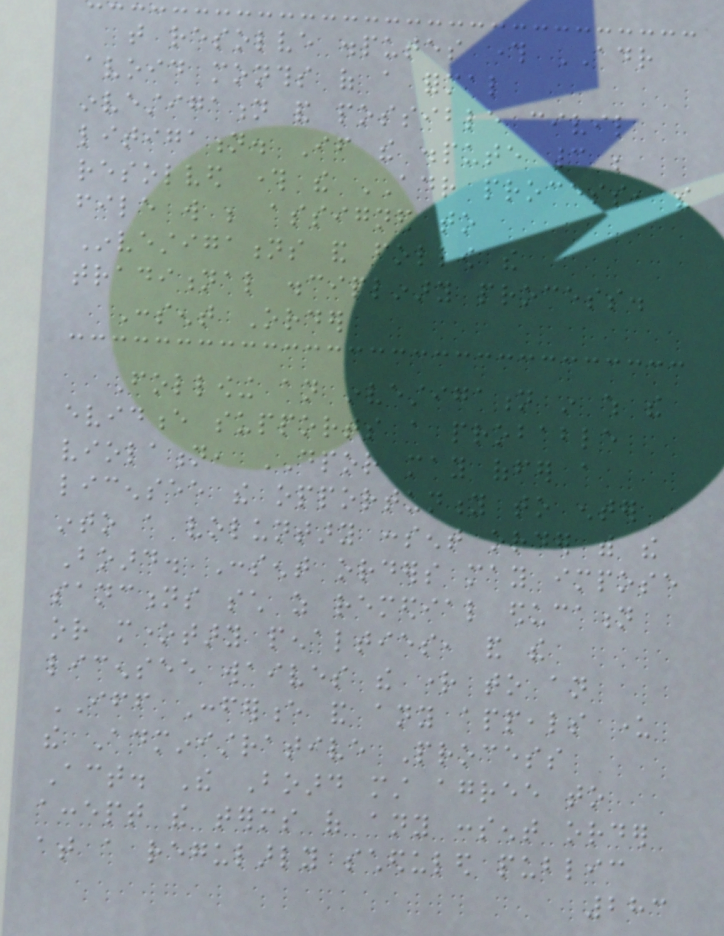that resolve disputes through ADR
avoid months of a formal
investigation and possible civil
litigation. If the dispute cannot be
resolved through the ADR process, the
file will be assigned to
Investigations and follow the
traditional disciplinary process.
Consent Order
Following an investigation in which the
evidence supports a probable
violation, DPOR may offer a
licensee the opportunity to enter
into a voluntary consent order with the
Board. Consent orders may impose
sanctions such as remedial education
or monetary penalties, and the
licensee waives the right to an
IFF Conference and any appeals under
the Administrative Process
Act. The Board must agree to
accept the terms of any consent order
at a regularly scheduled public
283
